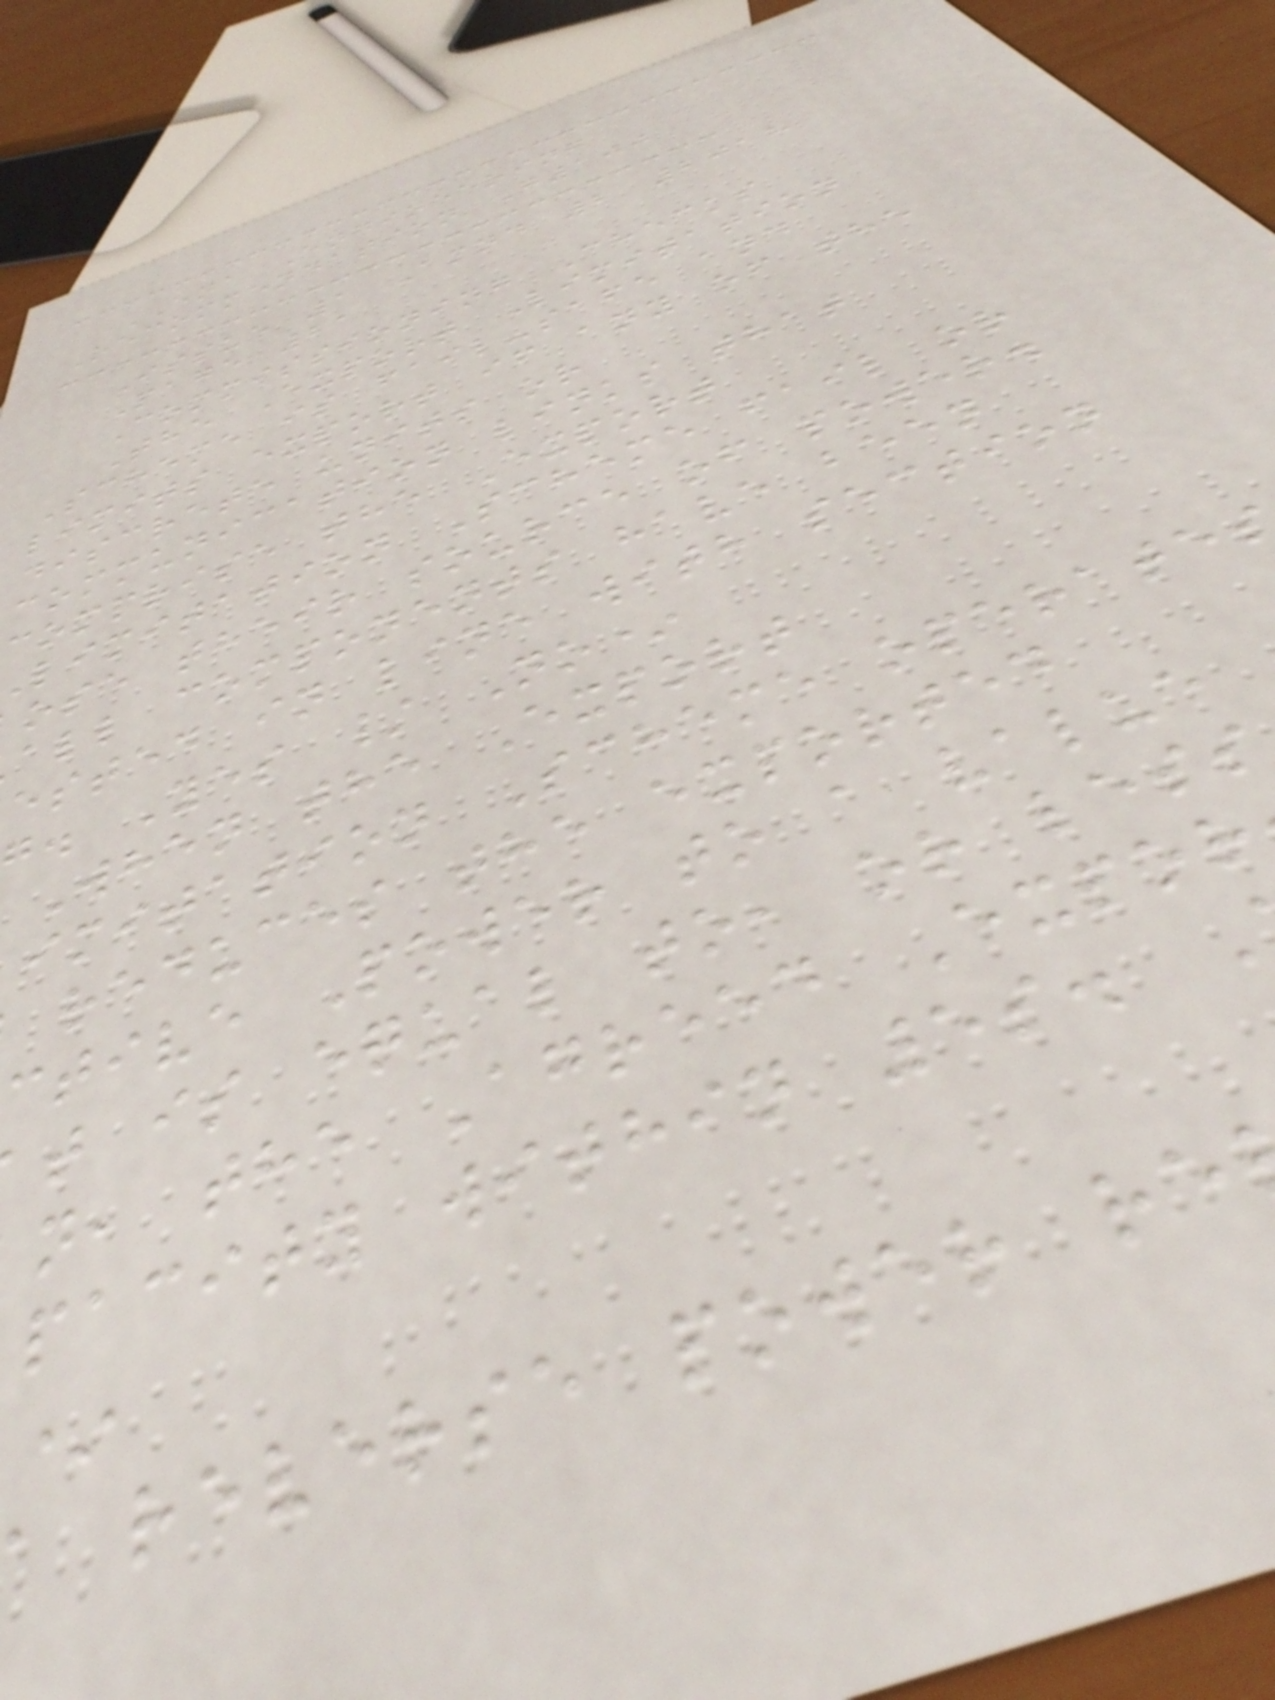ENA Engineering
Recommendation G100
Issue 1 Amnd 2 2018
Page 21
Commissioning Checks
The Export Limitation
Scheme is fail-safe and
limits export if any of the
discrete units or
communication links that
comprise the Export
limitation Scheme fail or
ose their source of power.
all components have been
ested in line with section
. Yes / No*
When the Export
imitation Scheme operate
reduces the exported
ctive Power to a value
t is equal to, or less
n, the Agreed Expor
pacity within 5s.
reverse power re
